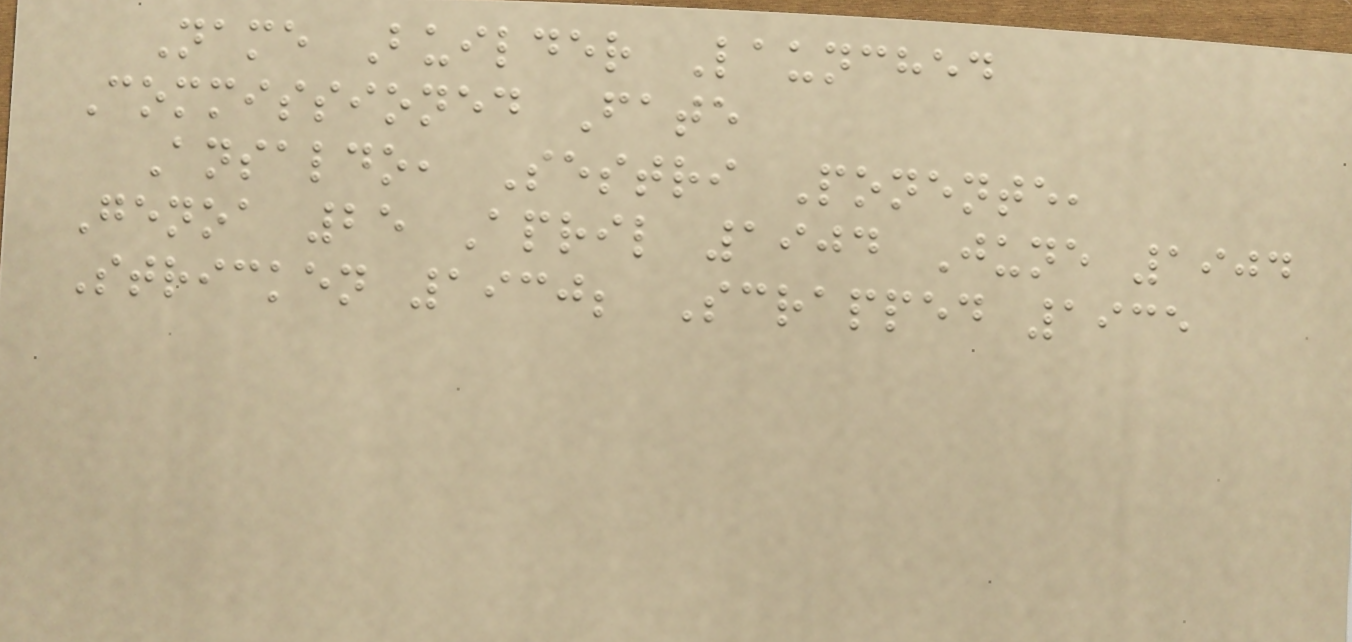Name Builder Launched
Commissioned Fate
Ansaldo, Sestri Ponente,
Genoa 25 April 1904 June 1904
Stricken 1930; Scrapped 1935
